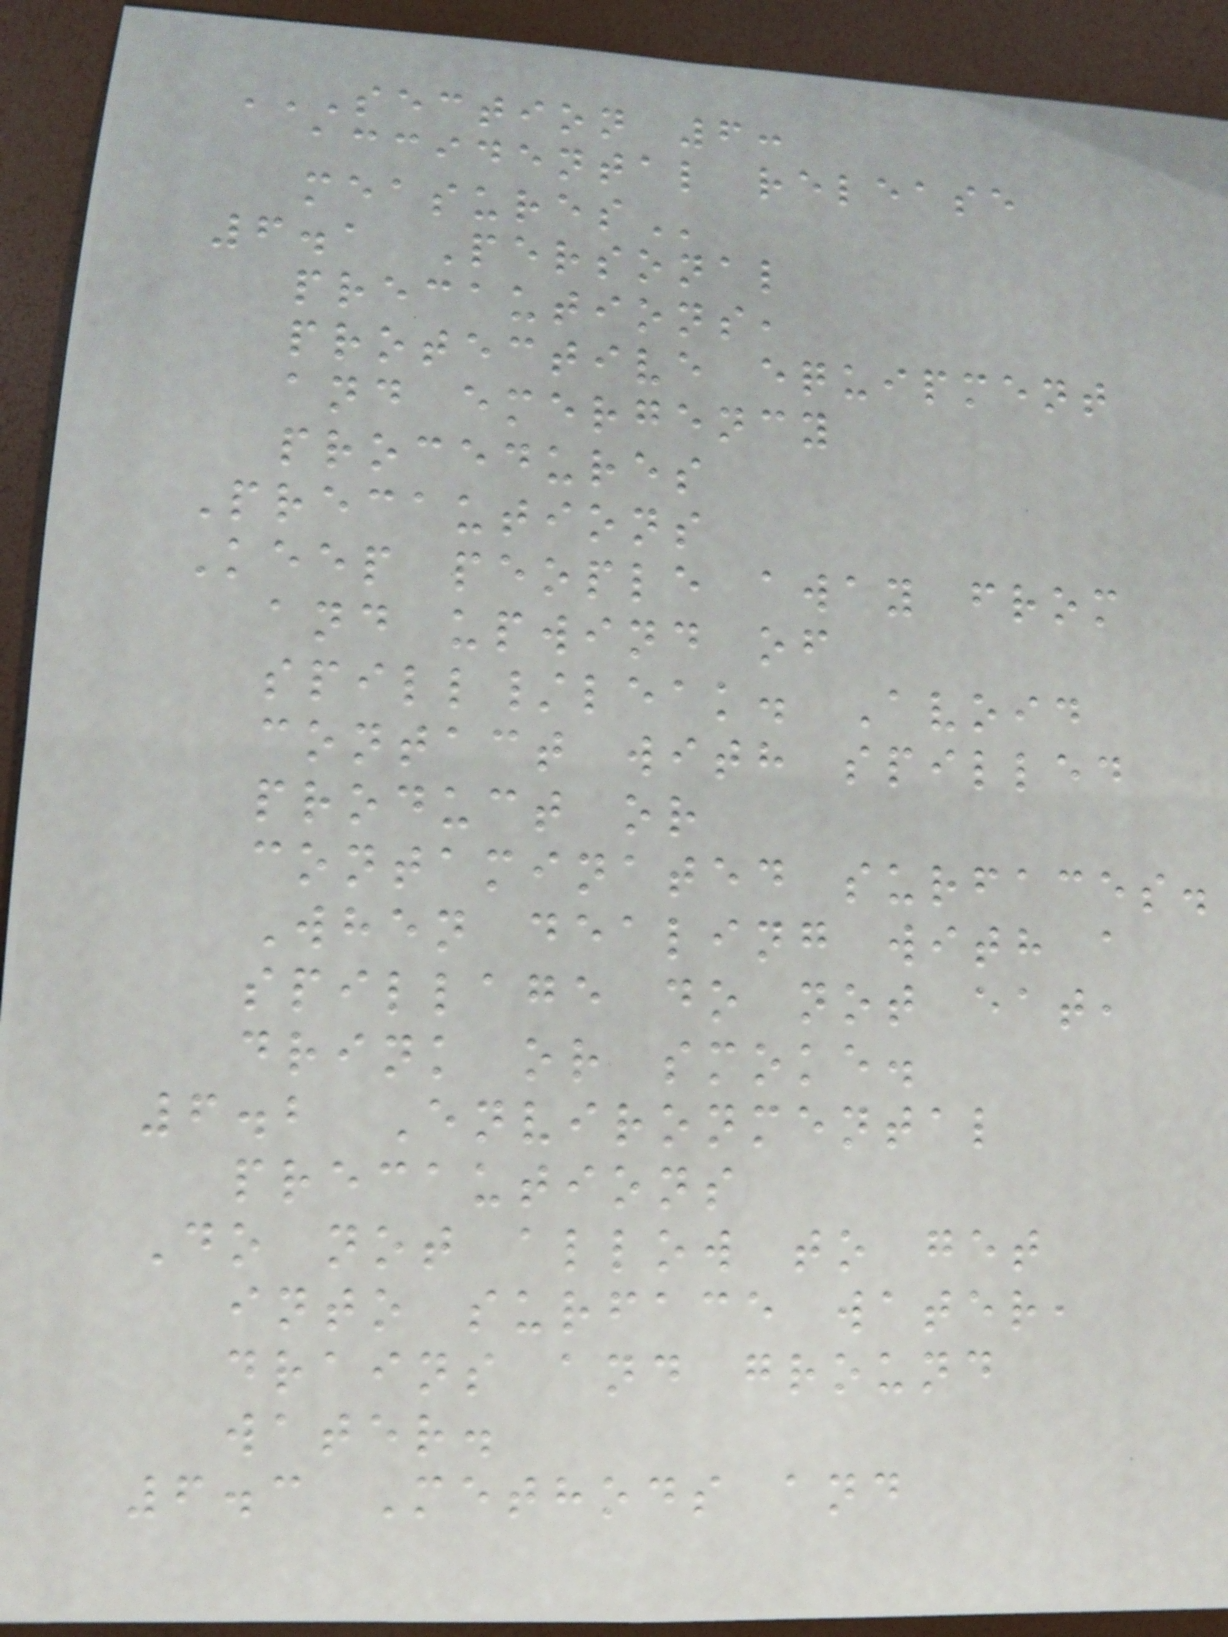SECTION 6:
ACCIDENTAL RELEASE
MEASURES
6.1 Personal
precautions,
protective equipment
and emergency
procedures
Precautions
Keep people away from
and upwind of
spill/leak. Avoid
contact with spilled
product or
contaminated surfaces.
When dealing with a
spillage do not eat,
drink or smoke.
6.2 Environmental
precautions
Do not allow to get
into surface water,
drains and ground
water.
6.3 Methods and
